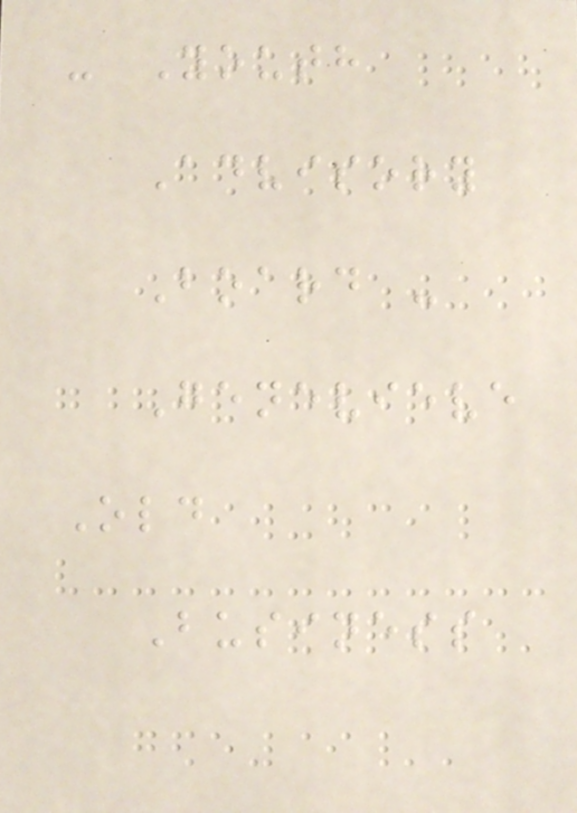- Youth
Advisory
Board -
Genevieve
Old
Business
